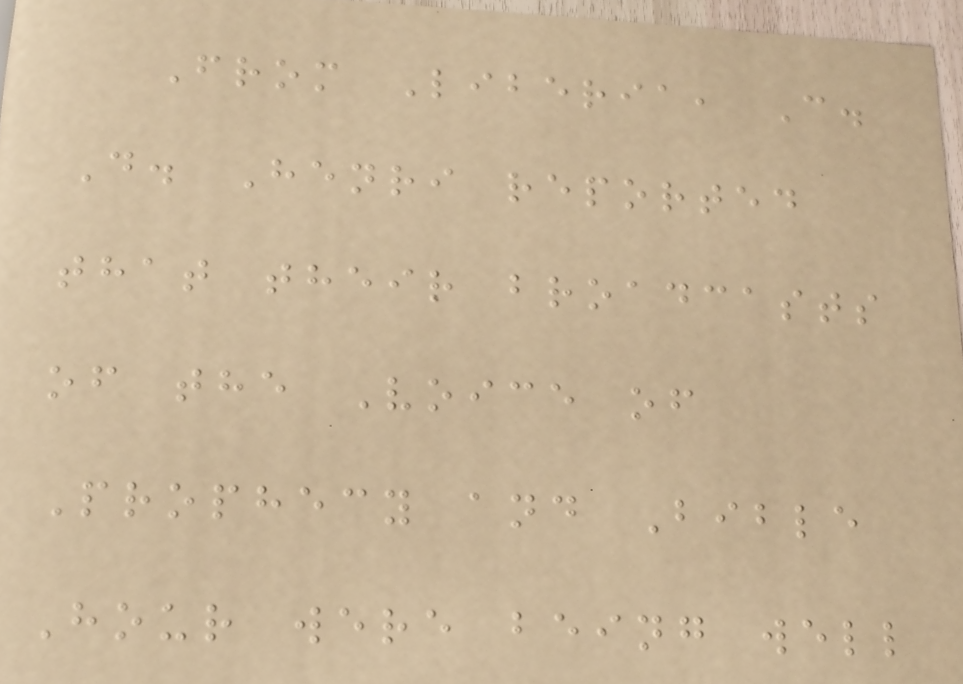From Liberia, C.
D. Henri reported
that their broadcasts
of the Voice of
Prophecy and Bible
Hour were being well
